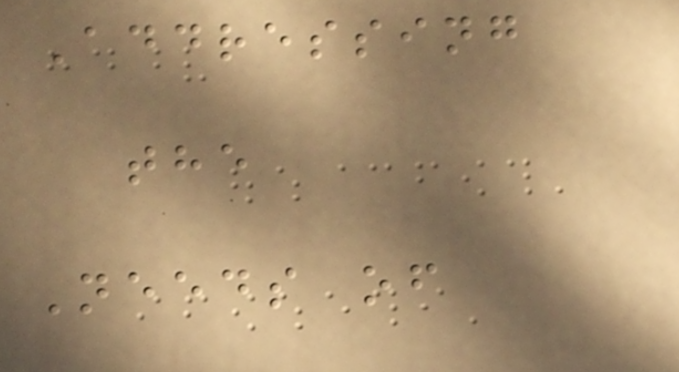Addressing
the
Needs of
